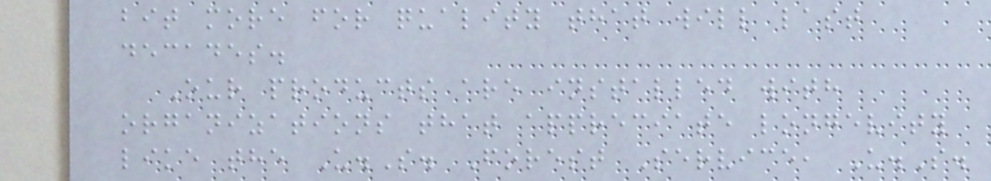bit more for quality that will last
decades.
Our products are installed with
organizations that appreciate longevity
like the U.S. Forest Service, U.S.
